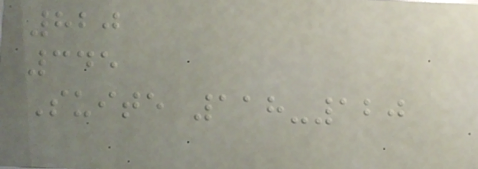820
345
Suite 118-120
